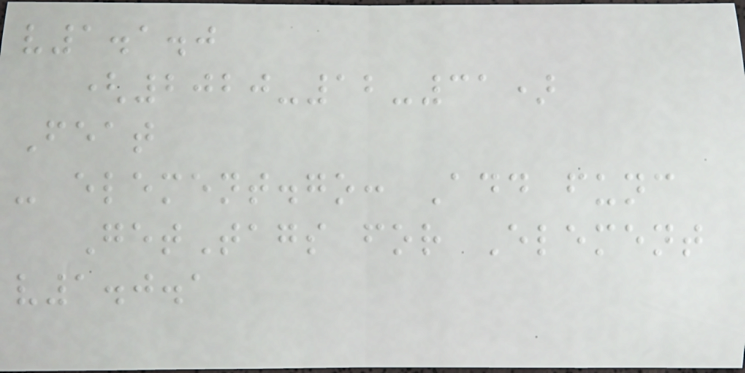v1.1.0
(2020-12-31)
Feat
- element.go: Add func
GetTags for Element
v1.0.1
